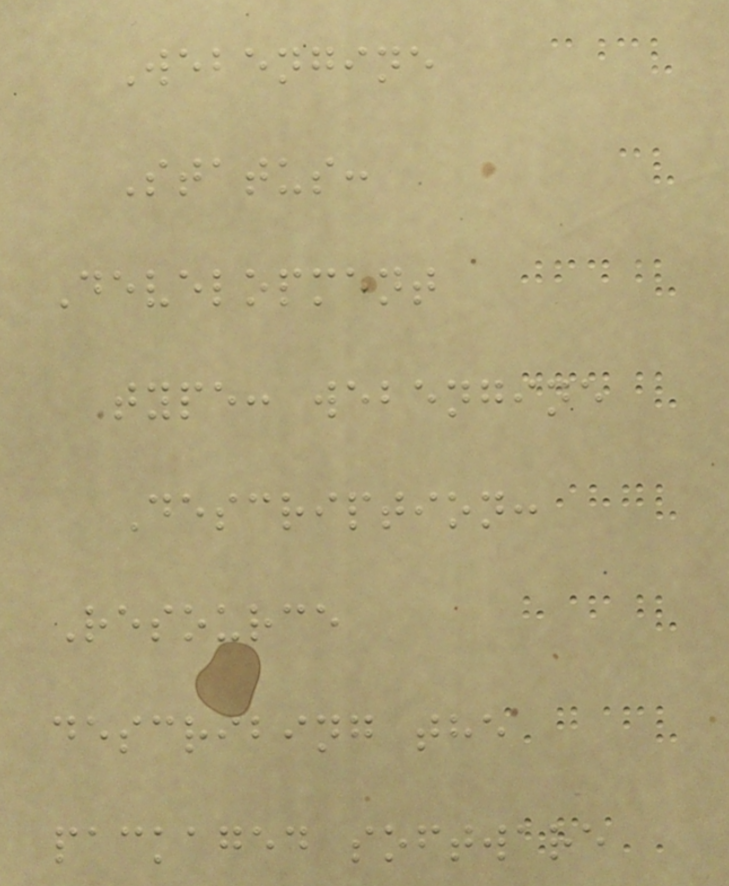Webengine
Status:
Development
type: webengine
Description:
Resource
describing the
packaged software
